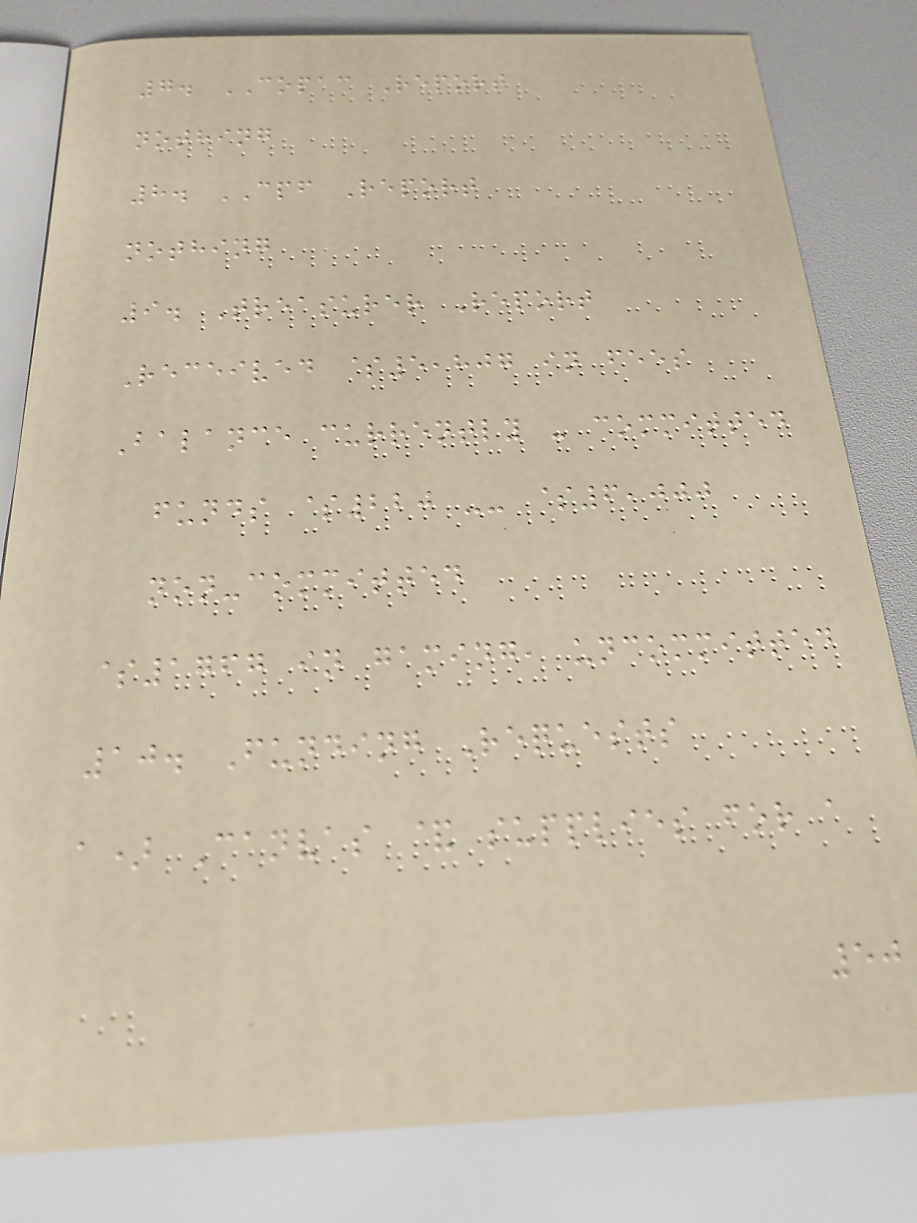7. COPAC Report
nothing
8. CPF Report
nothing
9. Treasurer Report
Received $5,807 in fees
Balance currently - committed
funds $220 -- $6,000
non-committed
$1767 in gaming, uncommitted
10. Funding Requests
a) Canvas & supplies for a
50
